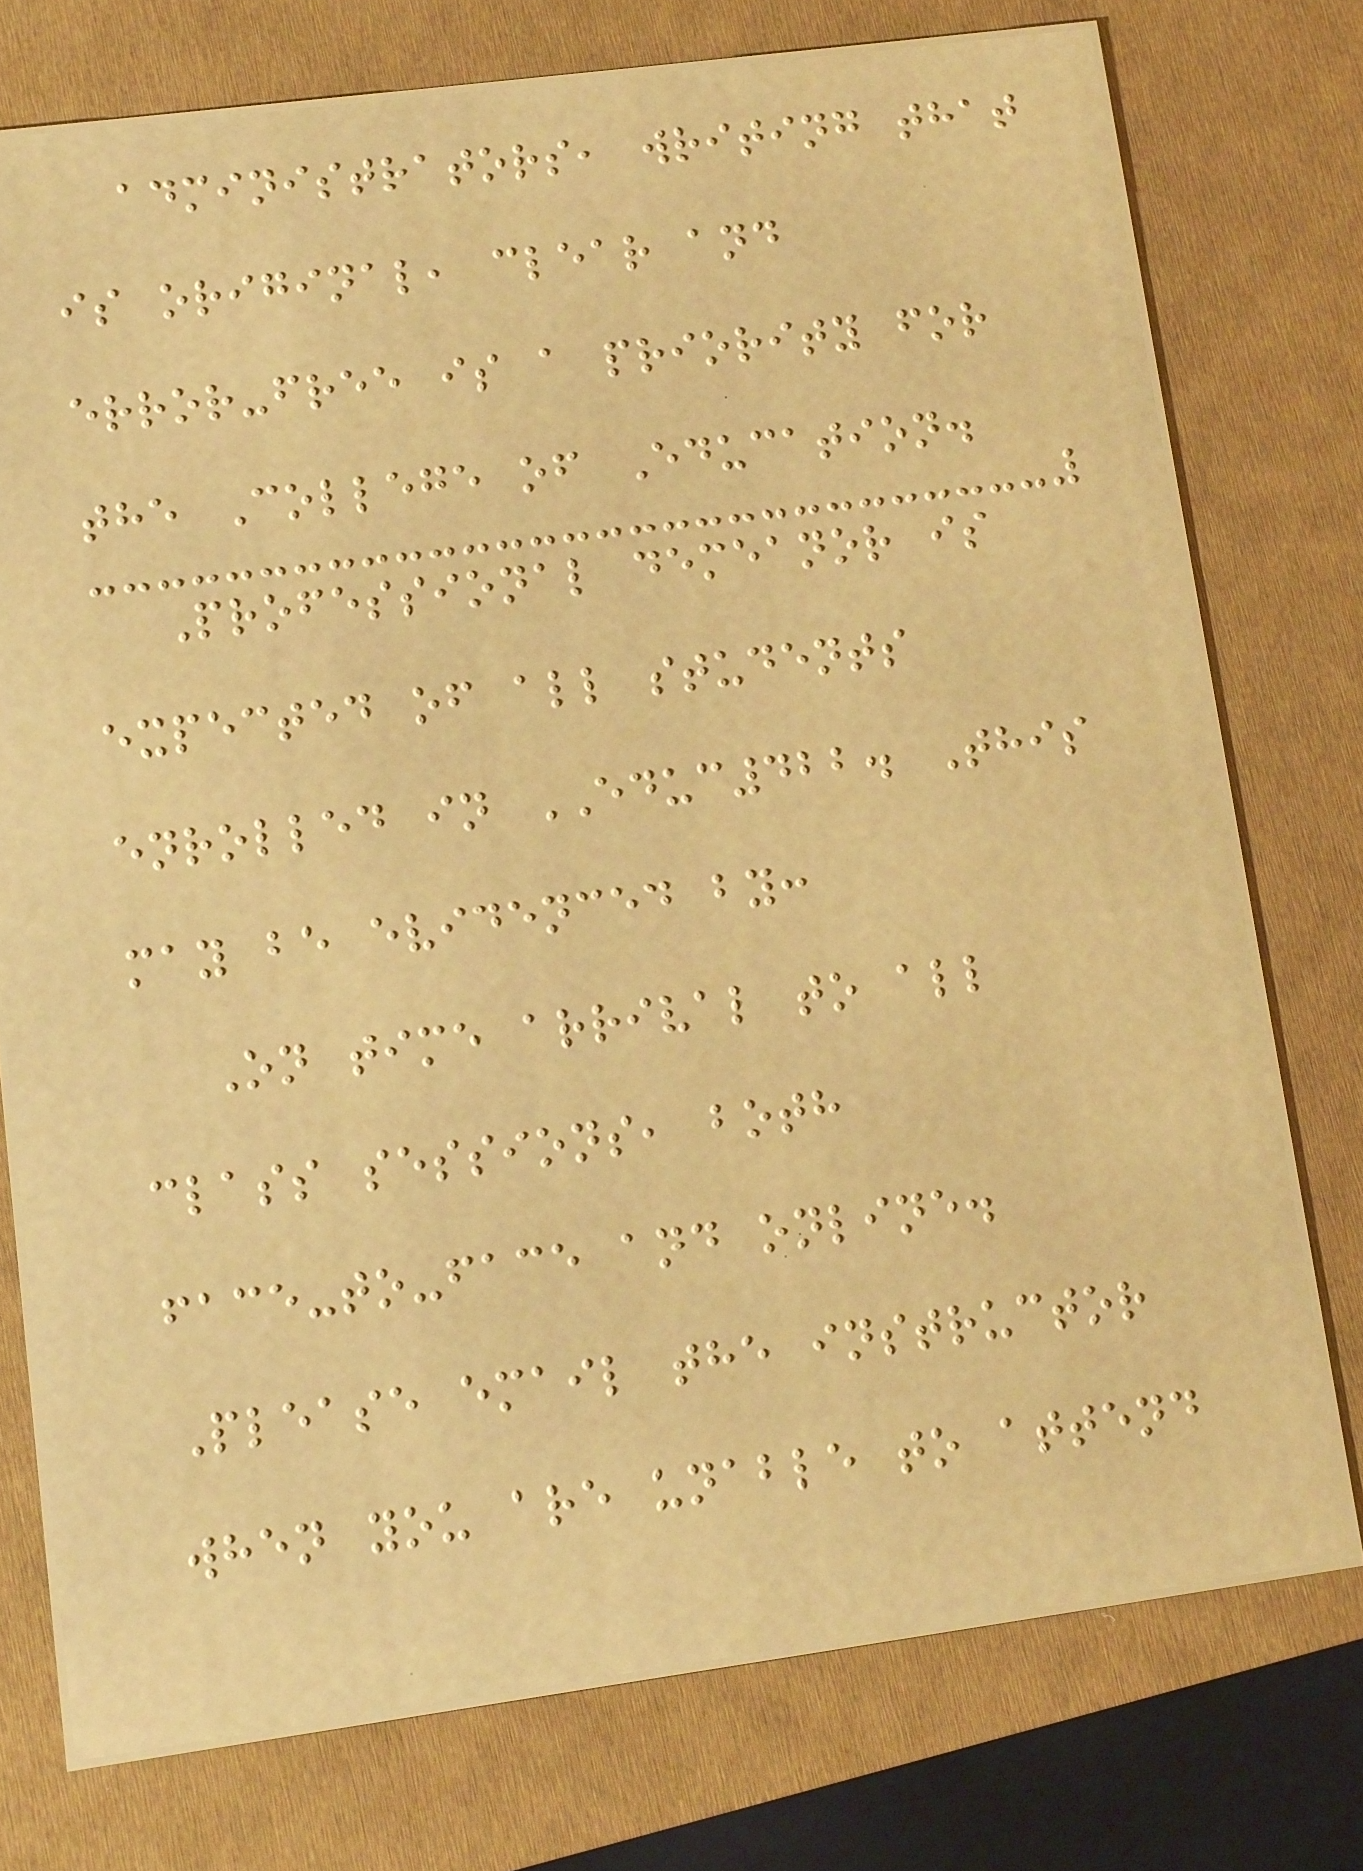administrators, writing that
is original, clear and
error-free is a priority for
the College of Education.
Professional demeanor is
expected of all students
enrolled in EDUC422. This
may be evidenced by:
On time arrival to all
class sessions, both
face-to-face and online.
Please email the instructor
when you are unable to attend
